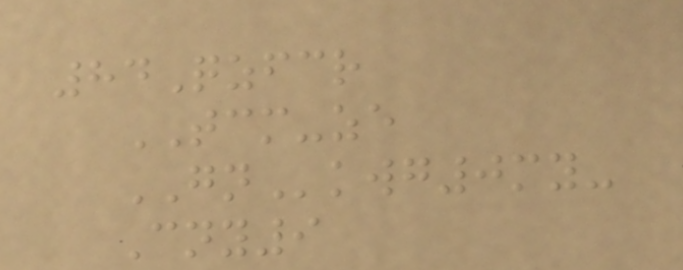84Qzfcr
TCM-ze
GNkwg0my-
Cny9
